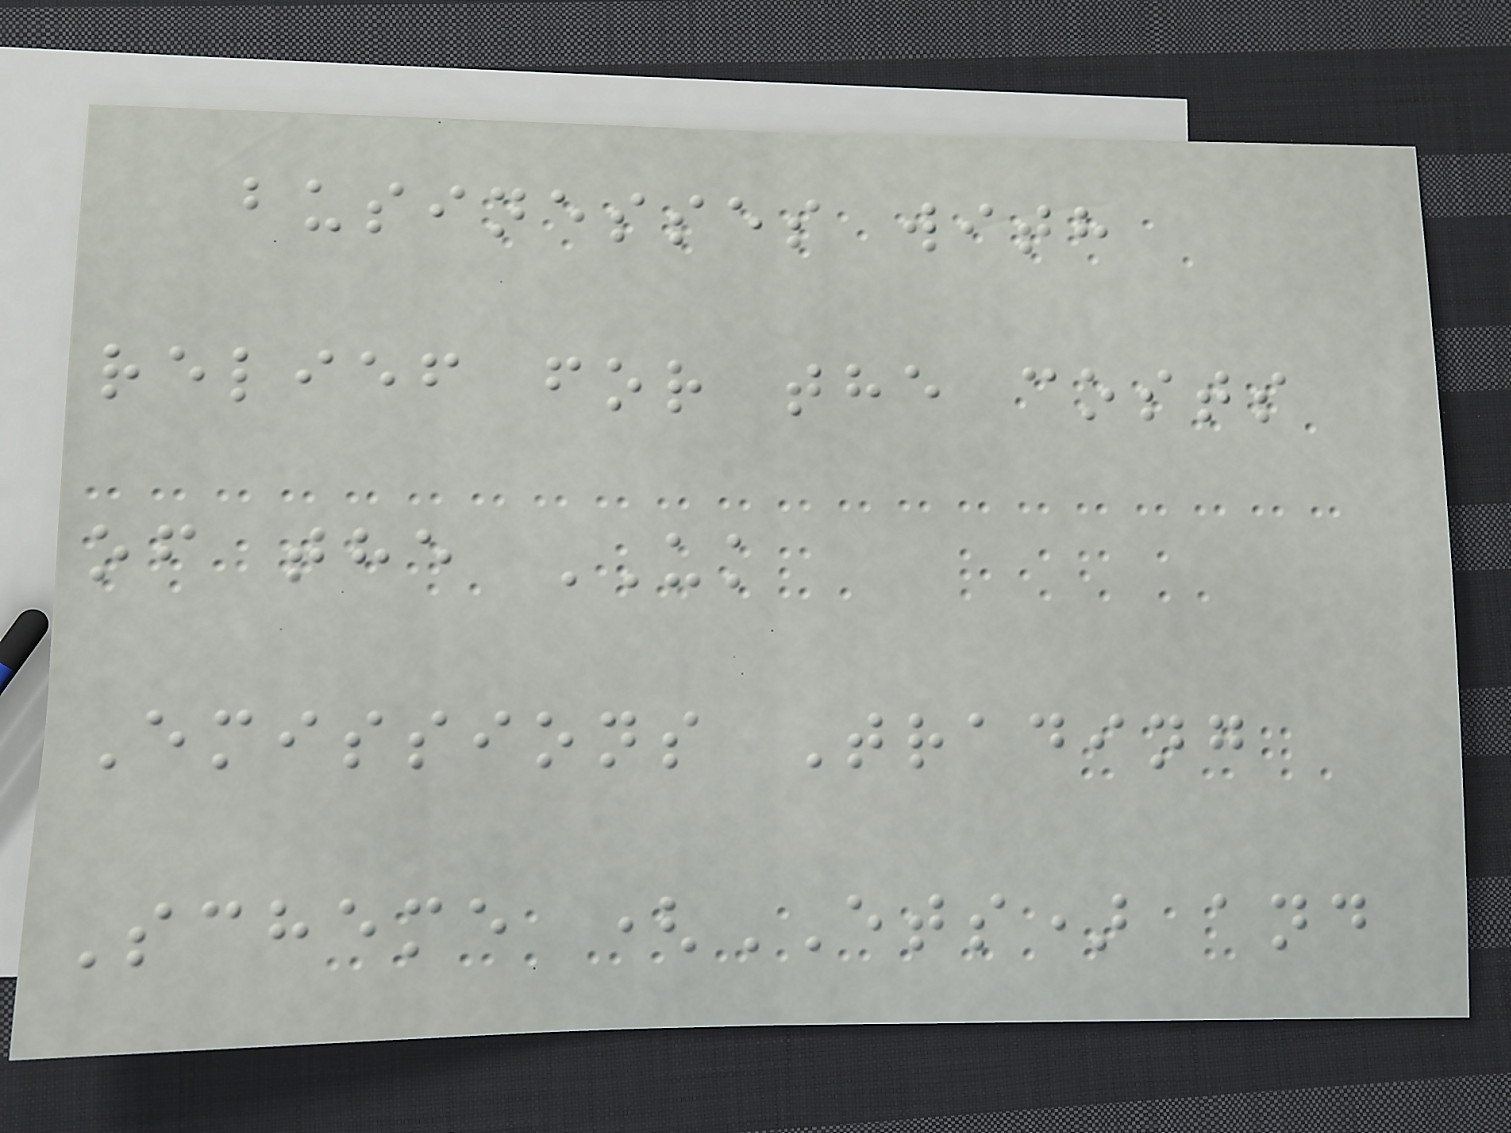businesses with
relief for the costs
of the UK
Emissions Trading
Scheme (ETS) and
